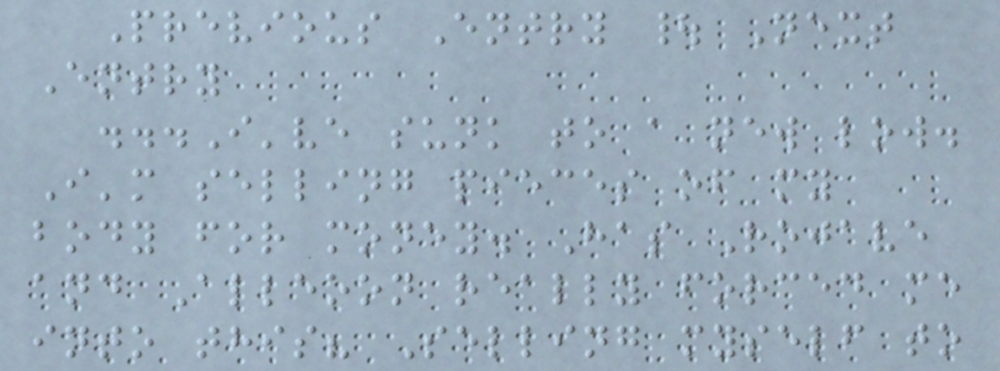Previous Entry | Next
Entry
...I've sunk to a new low.
I'm selling pieces of my
body for money. Has Rojave
and Alleoon really forced me
into this? Selling myself to
